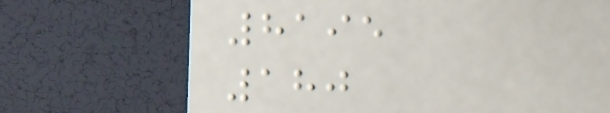8195
180
